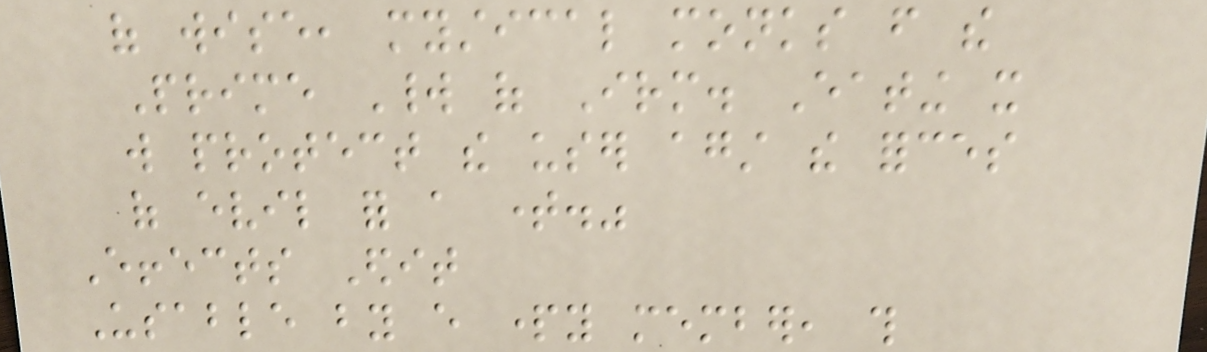of wise, mystical monks from the
Prime World of Irm. Eating it
will protect the user against the forces
of evil for a time."
Effects Edit
Usable by every party member, this
